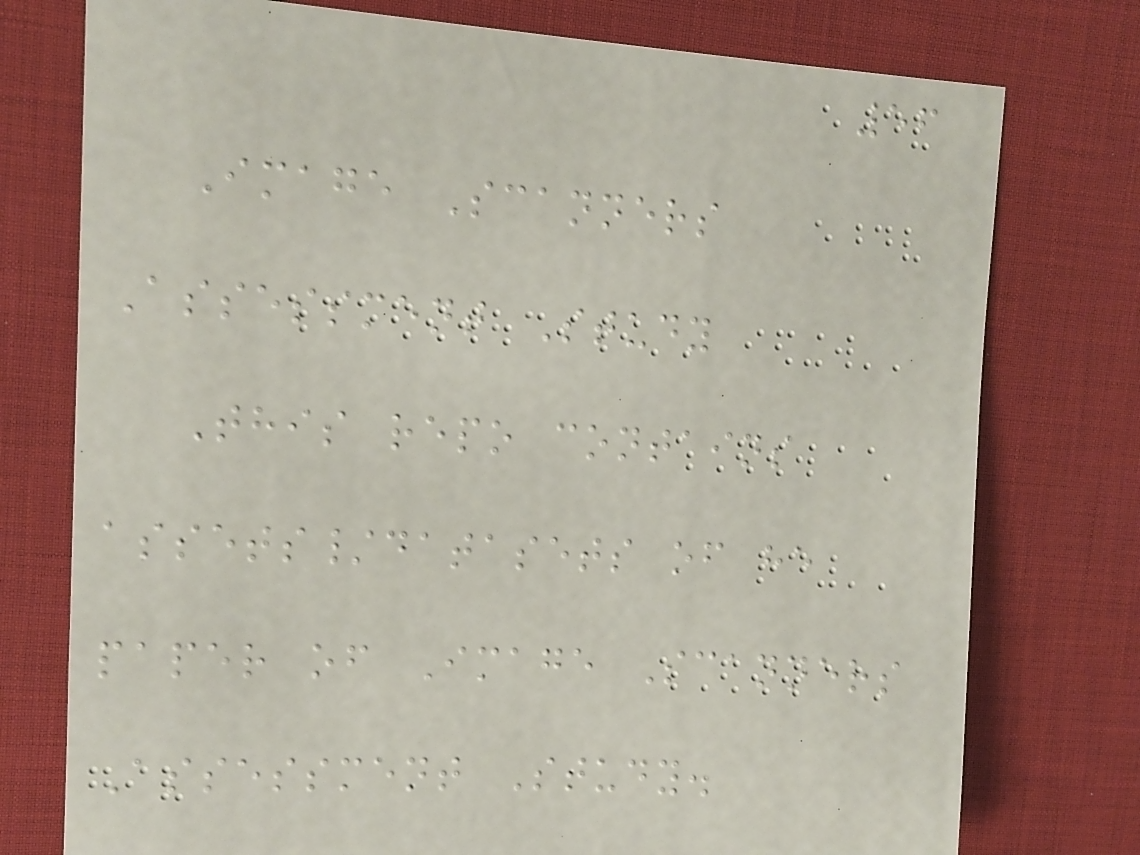56
Image Scanners
Assessment Study
This repo contains
assets/datasets of he
paper of Image Scanners
Assessment Study.
